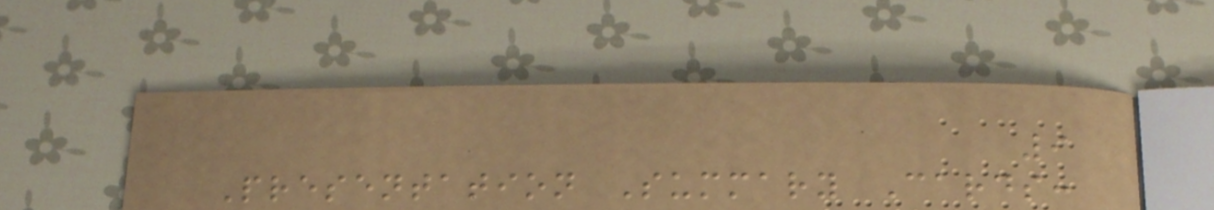9
Presentation Summary Cards:
